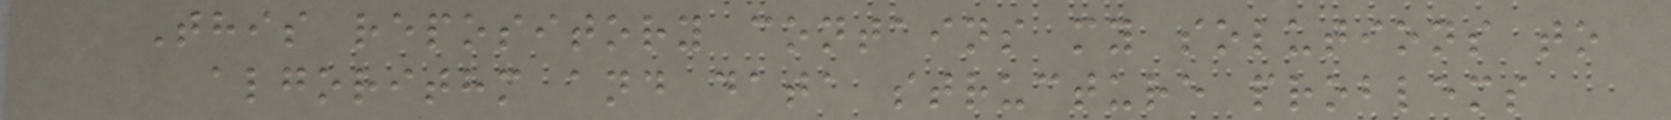This repository contains my solutions to
algorithm and data structure problems
